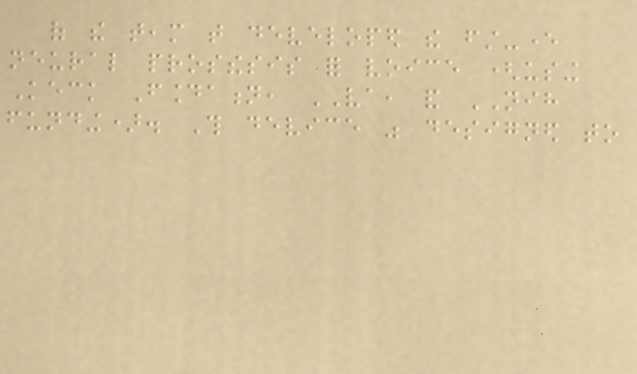of the team that developed the first-ever
neural prosthesis for voice (using
Keck Foundation, VA, and NIH
funding). This device was designed to
